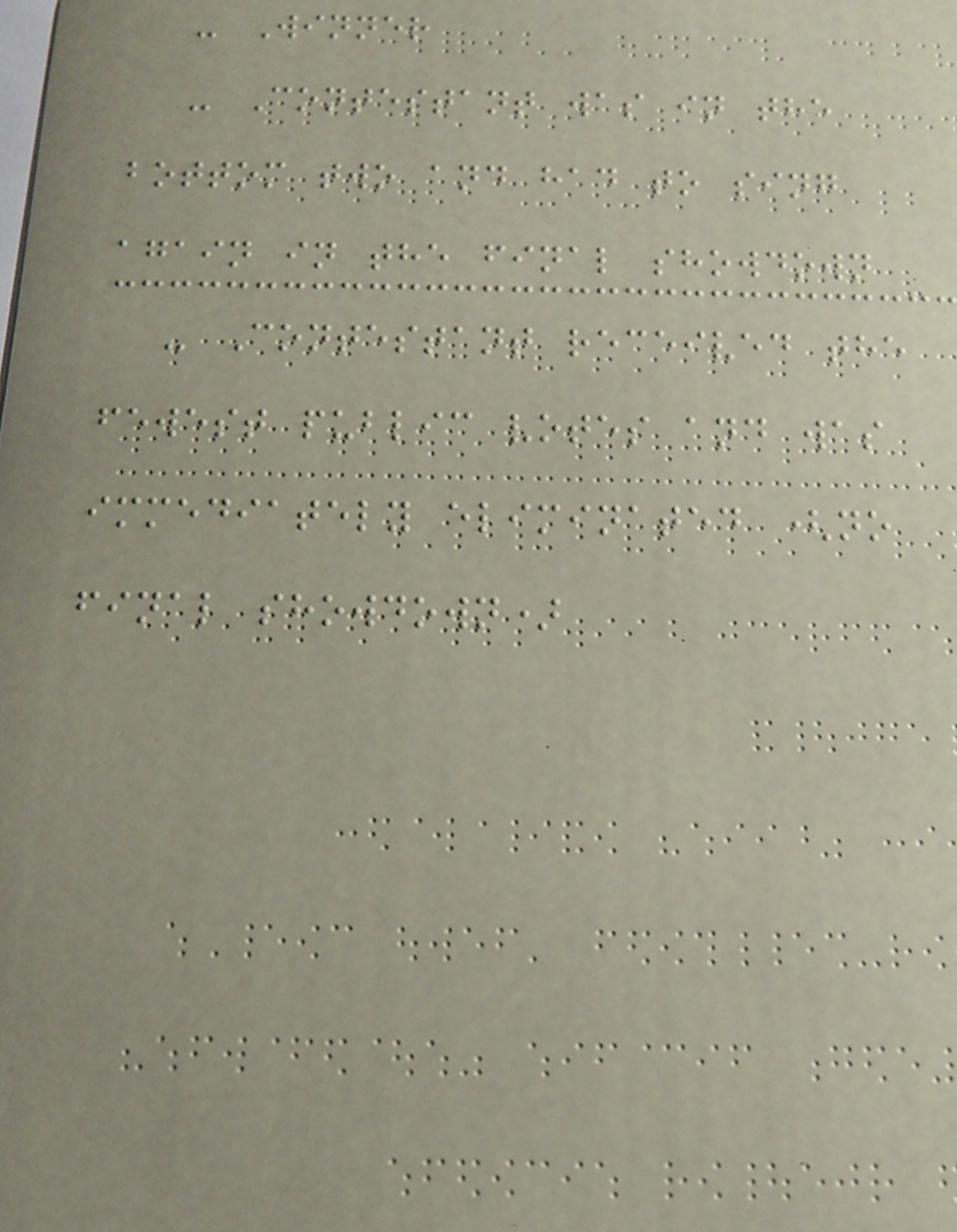- Winner
- Contestant was in the
bottom two and had to sing
again in the final showdown
- Contestant received the
fewest public votes and was
immediately eliminated (no
final showdown)
